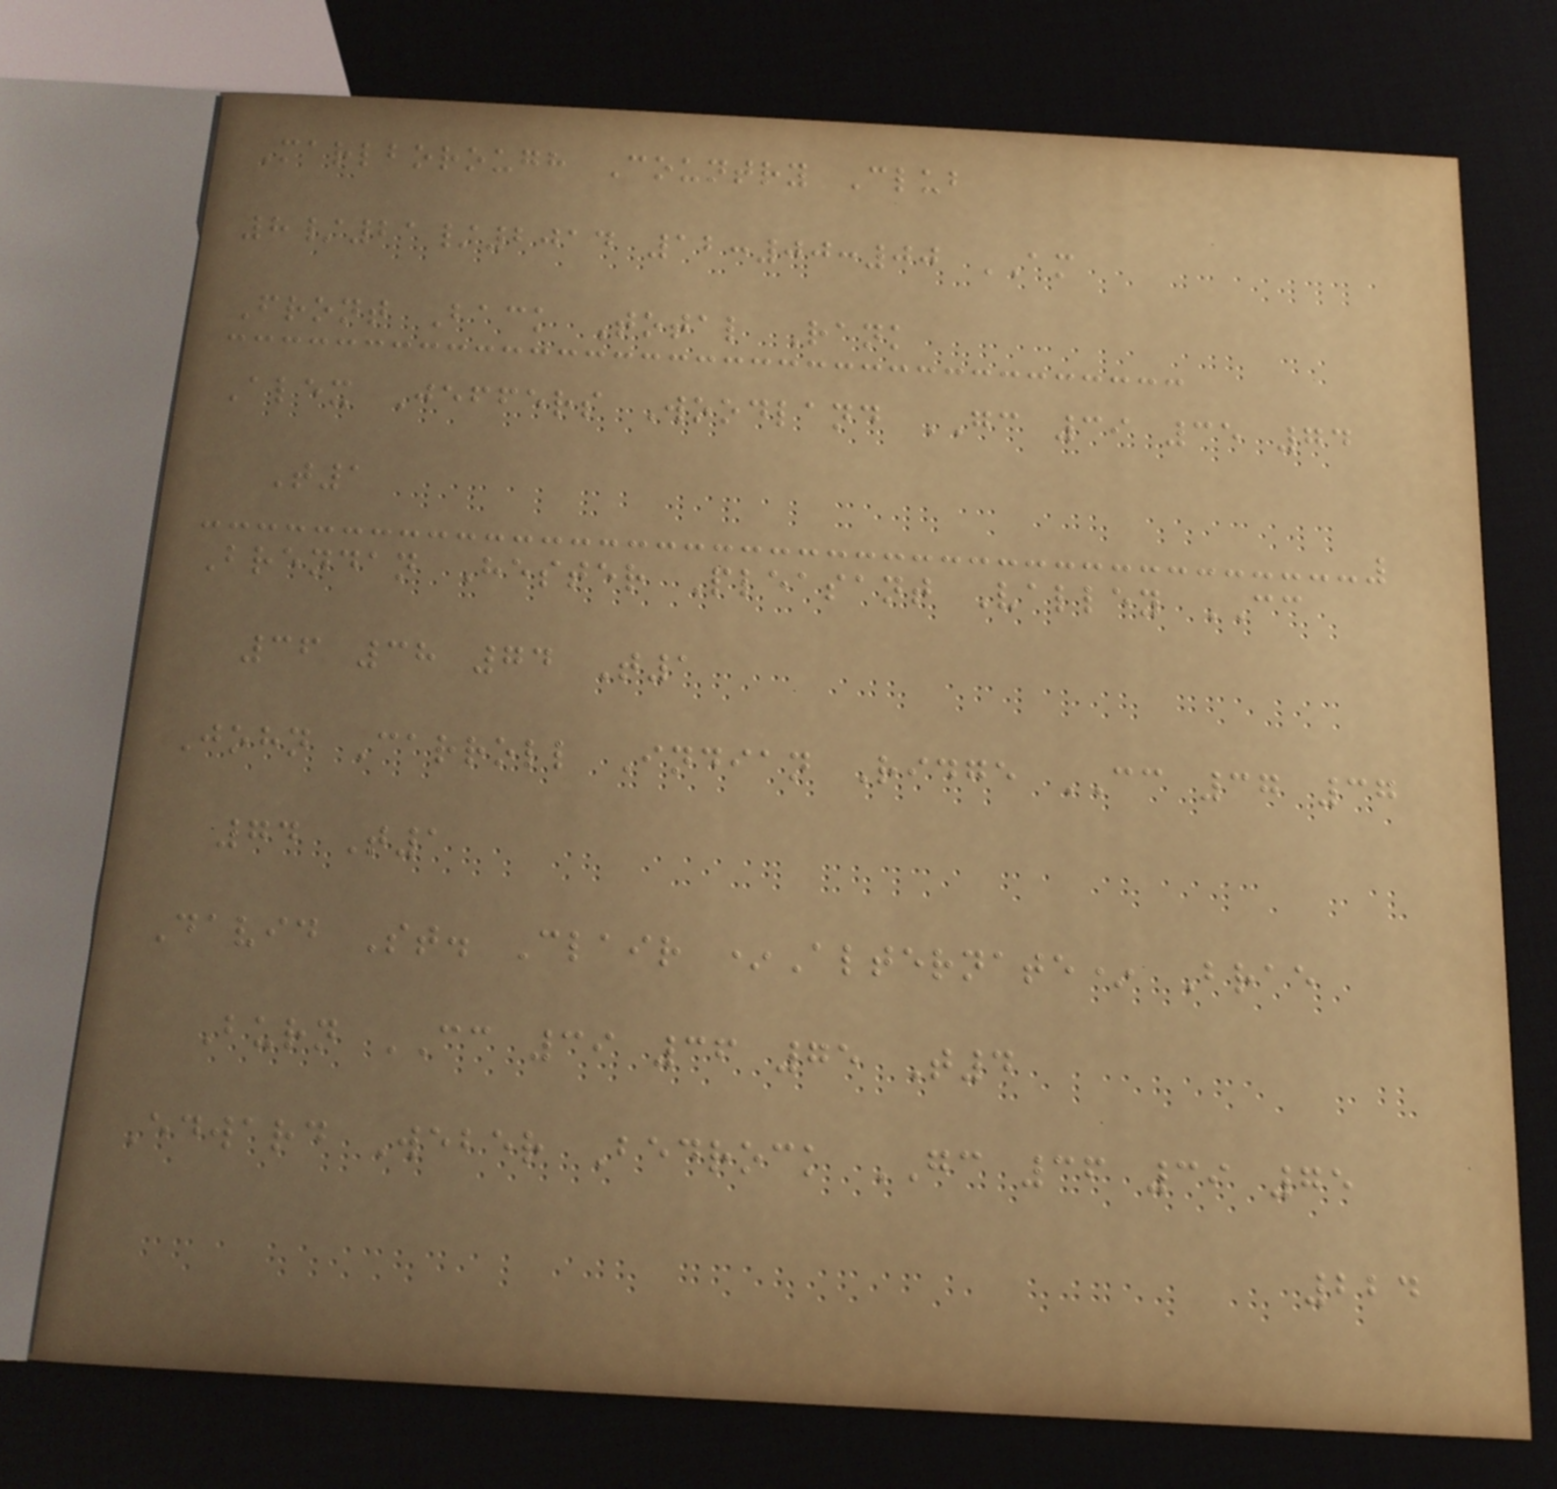Marlborough Country Club
8/21/2014 12:00:00 AM
Front Back Total Rank
Alex Jeffers Woodland GC 39 35 74
T1
Brendan Hester Pleasant Valley CC
36 38 74 T1
John Carroll Indian Ridge CC 37 37
74 T1
David St. Clair *Alternate* Brae
Burn CC 39 36 75 T4
Edward Weber Bedrock GC 36 39 75
224
